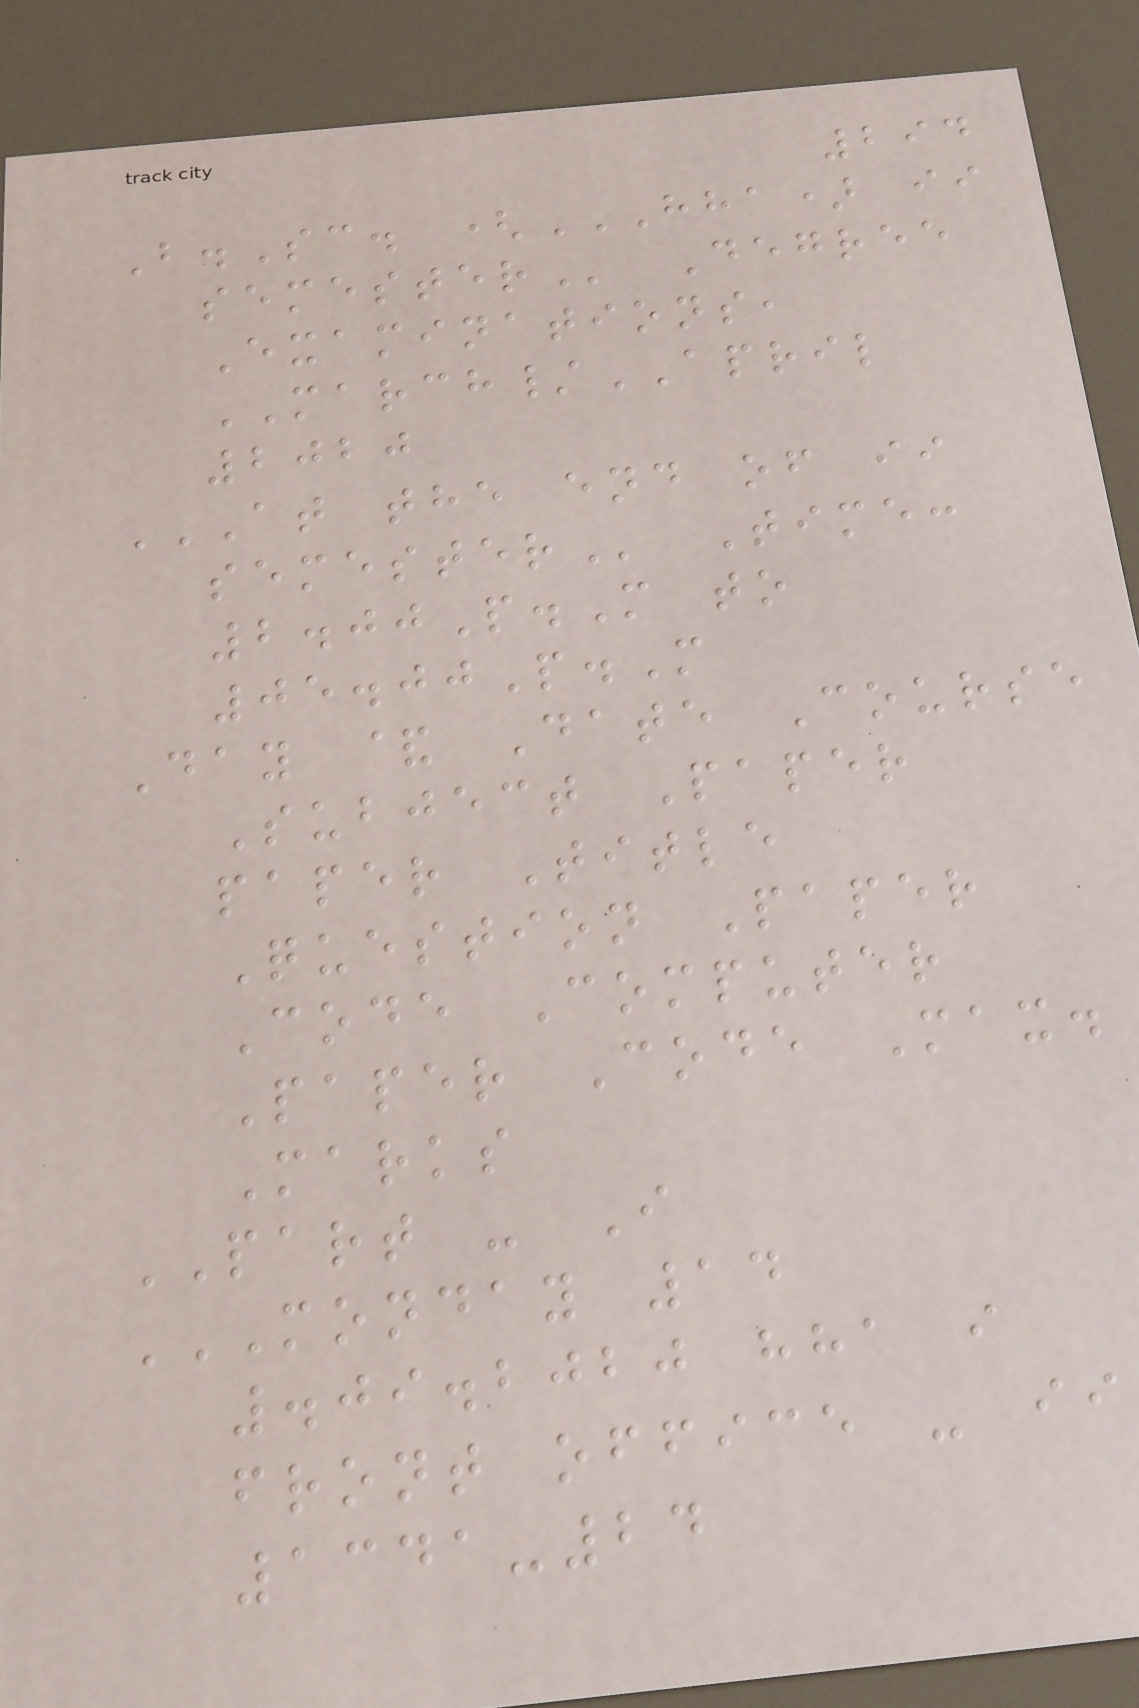294
B.Sc. (HHA) II
SEMESTER Degree
Examinations,
MARCH/APRIL
2020
AT THE END OF II
SEMESTER Time:
2.00P.M to
05.00P.M
Day & Date Course
Subject Paper
paper Title
Question Paper
Code Computer
Paper Code Max.
Marks
PART - I
MONDAY 14
.09.2020 HHA I
FRONT OFFICE - II
1341-24
